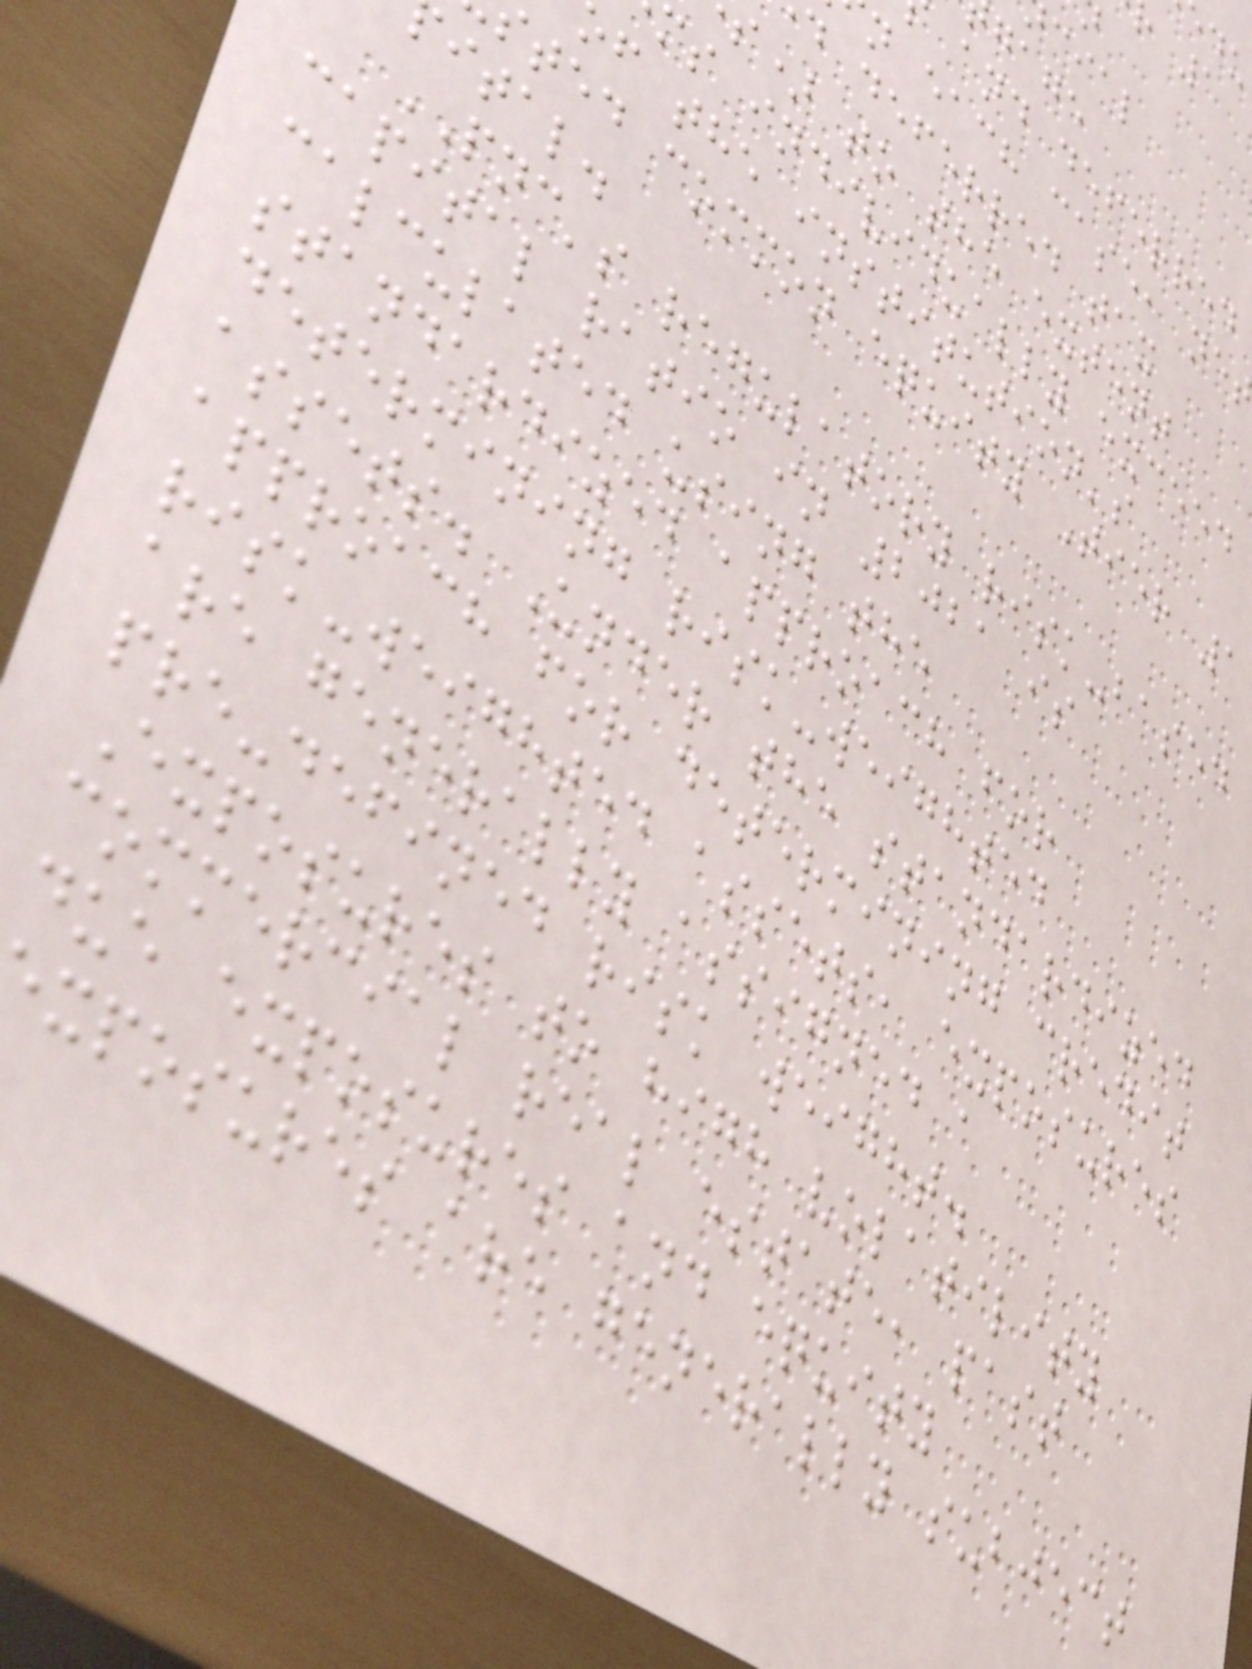and deferred
n each case, ne
d deferred tax
s) to the extent
ms individually exceed
f the institution's
ted common equity Tier 1
ital.
PNC's regulatory risk-based
capital ratio in 2021 is
calculated using the
standardized approach for
determining risk-weighted
assets. Under the standardized
approach for determining credit
risk-weighted assets, exposures
are generally assigned a
pre-defined risk weight.
Exposures to high volatility
commercial real estate, past
due exposures and equity
xposures are generally subject
